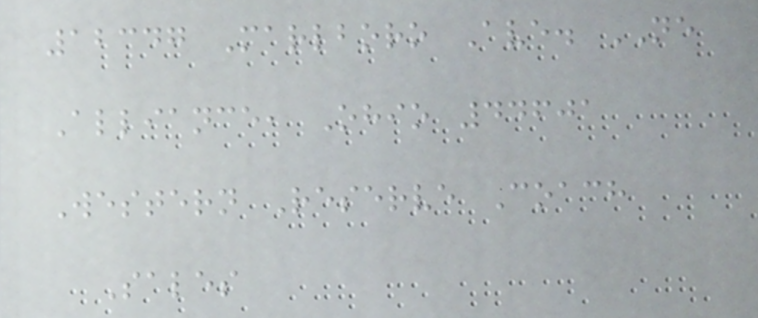12347 Marlboro Ave. NE
Alliance, Ohio 44601
Western Reserve Coach
Sales
